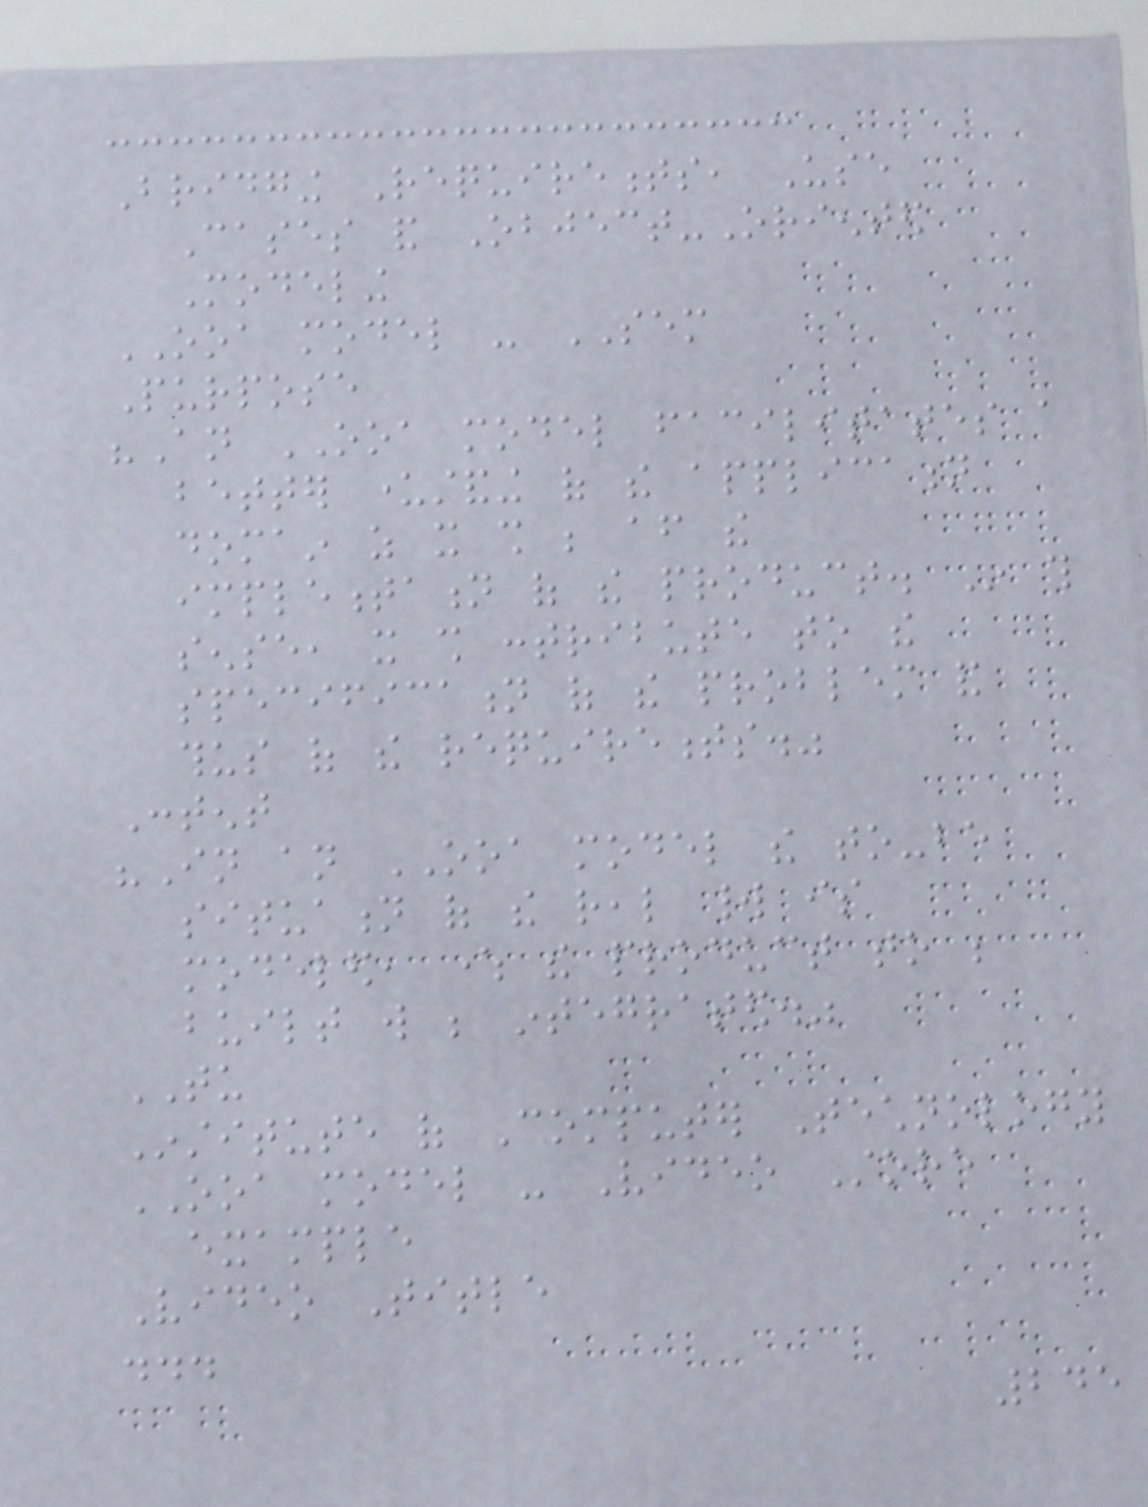Bridging Requirements, Use
Cases and Object-Oriented
Modeling
OOA model - SEM
Purpose
"An OOA model facilitates a
better understanding of the application
domain as it shall be after the
implementation of the product. In this
sense, it shall contribute to the
specification of the problem and
thus of the requirements."
Content
"In an OOA model the to-be
situation of the real world is
modeled, where the product to be
built will be integrated."
TU
Institute of Computer Technology
OOA model - Video Store
example
Video Title
...
245
